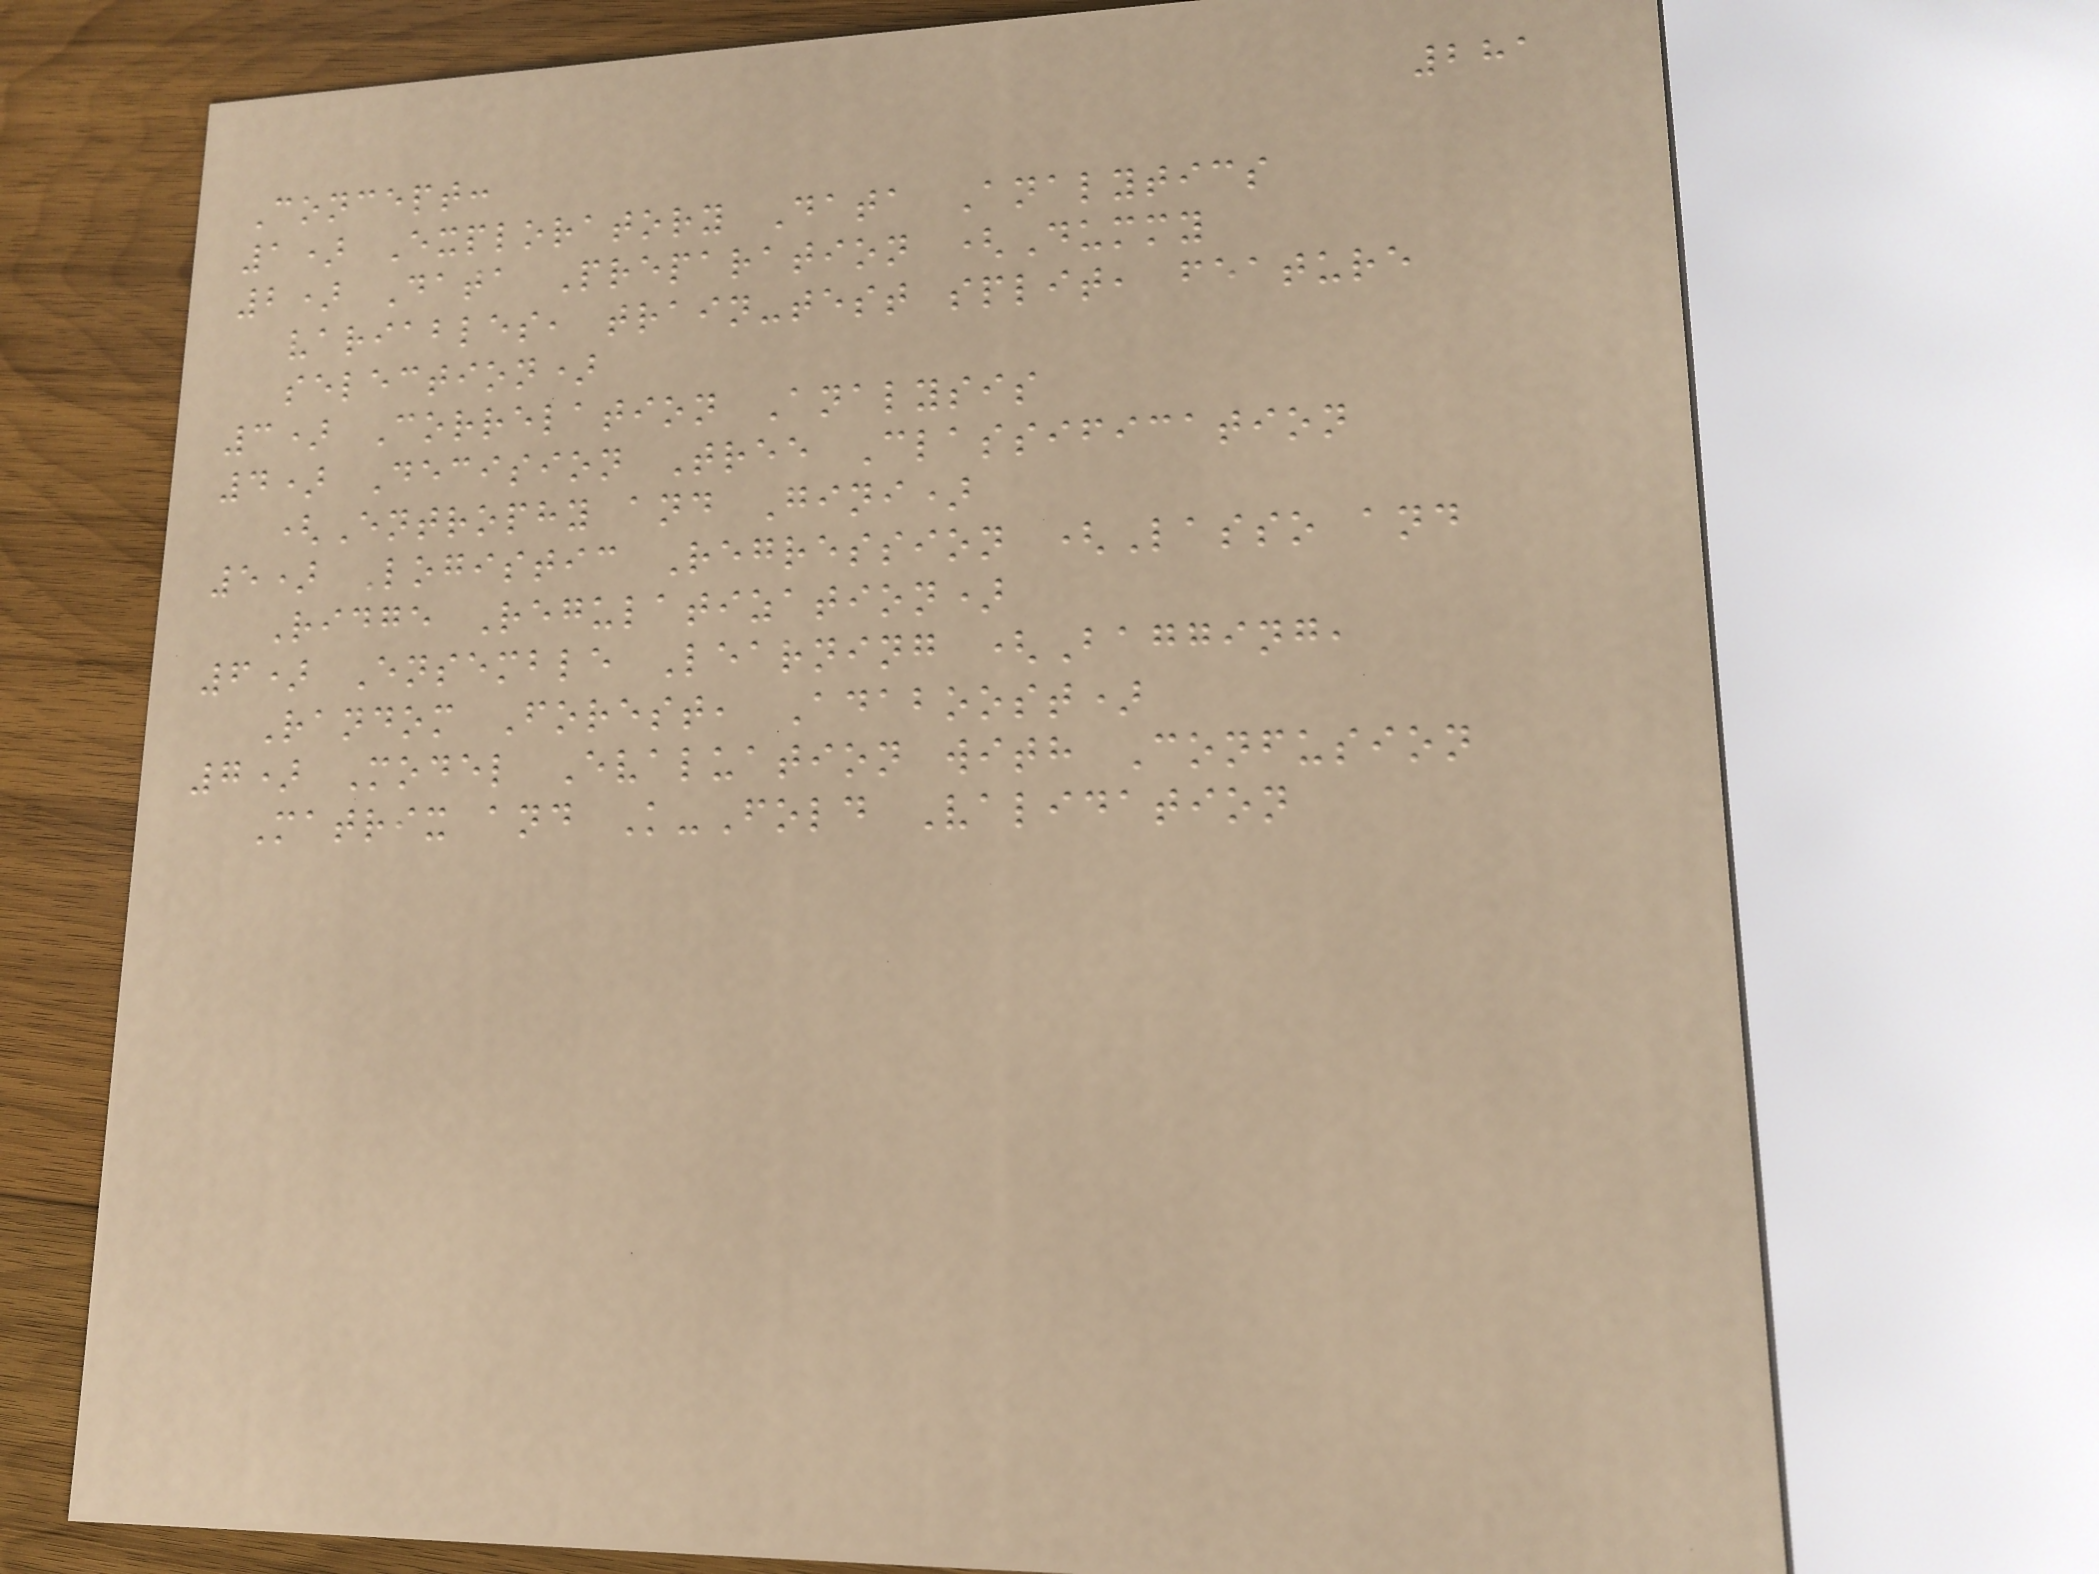281
Concept:
1) Exploratory Data Analytics
2) Data Preparation (Dummy
variables, train-test split, feature
selection)
3) Correlation Analysis
4) Decision Tree Classification
(Entrophy and Gini)
5) Logistic Regression (Lasso and
Ridge Regulatization)
6) Ensemble Learning (Bagging,
Random Forest, Adaboost)
7) Model Evaluation with Confusion
Matrix and K-Fold Validation
